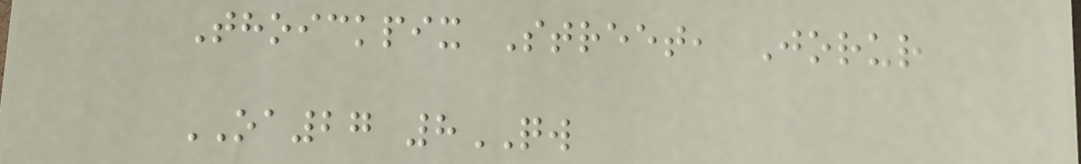Thoickpix Street, Jorur
OA27 8QW
